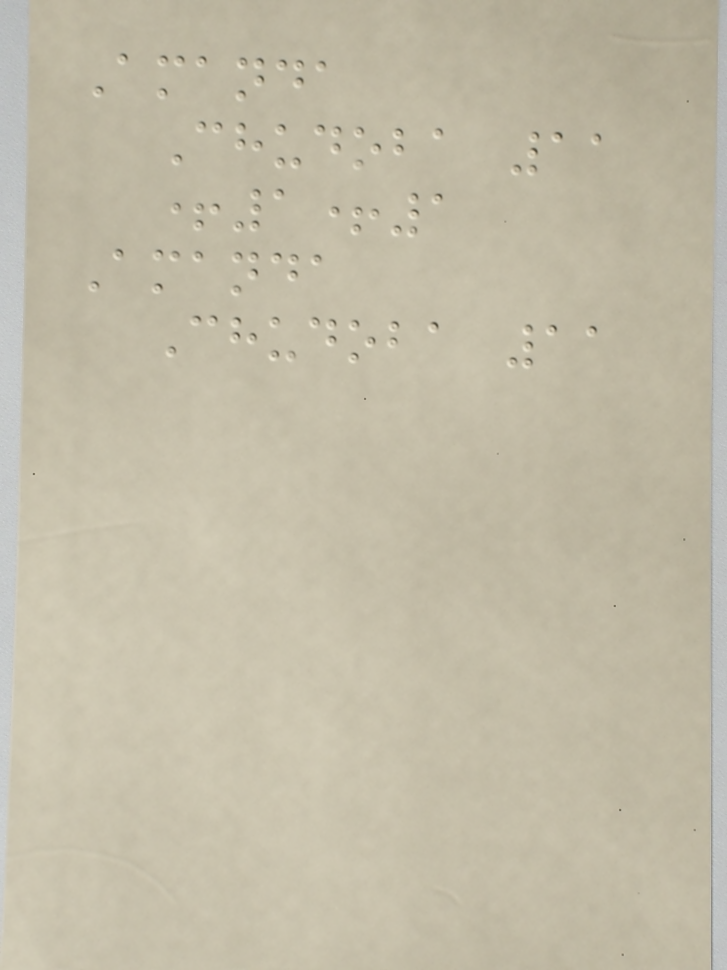Amanda
Chudoba 11
+1+1
Amanda
Chudoba 11
